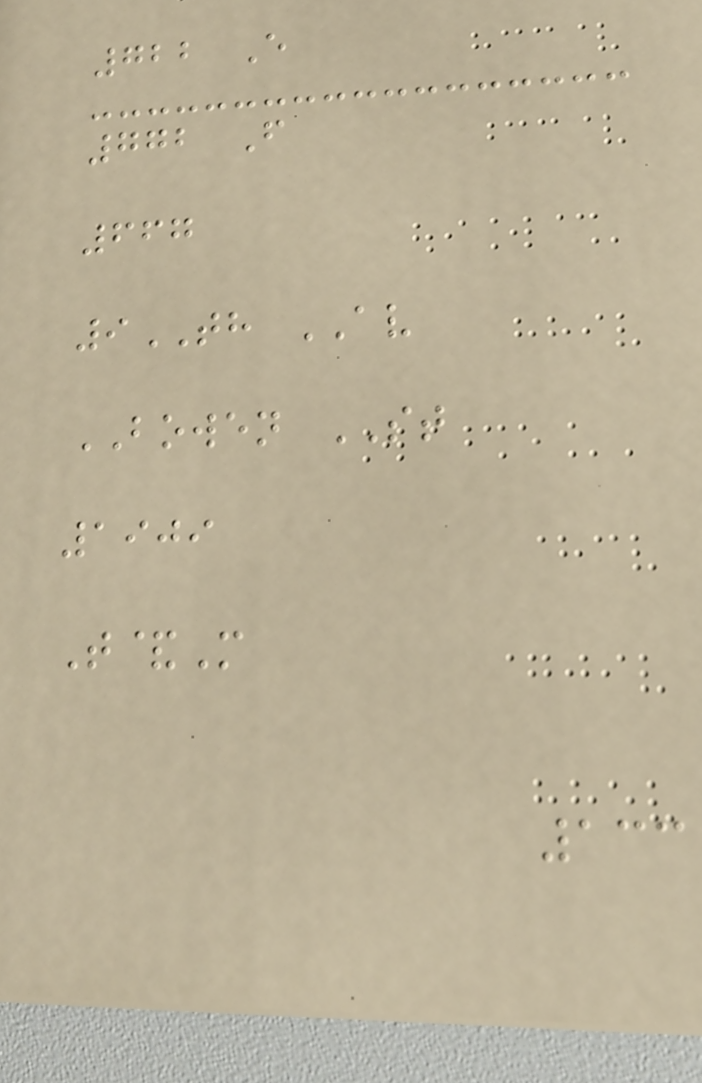722 E
772 F
667
9TH AV
BOWEN ST
1909
T&M
133
